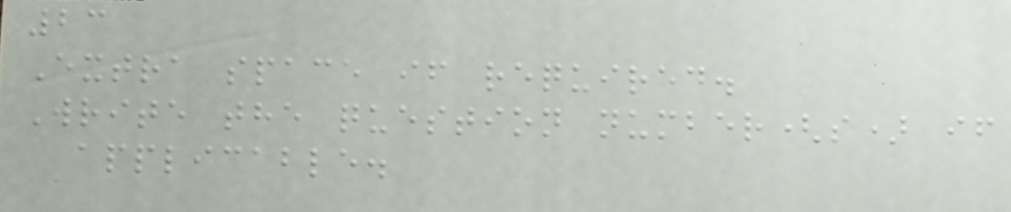23
Extra space if required.
Write the question number(s) if
applicable.
